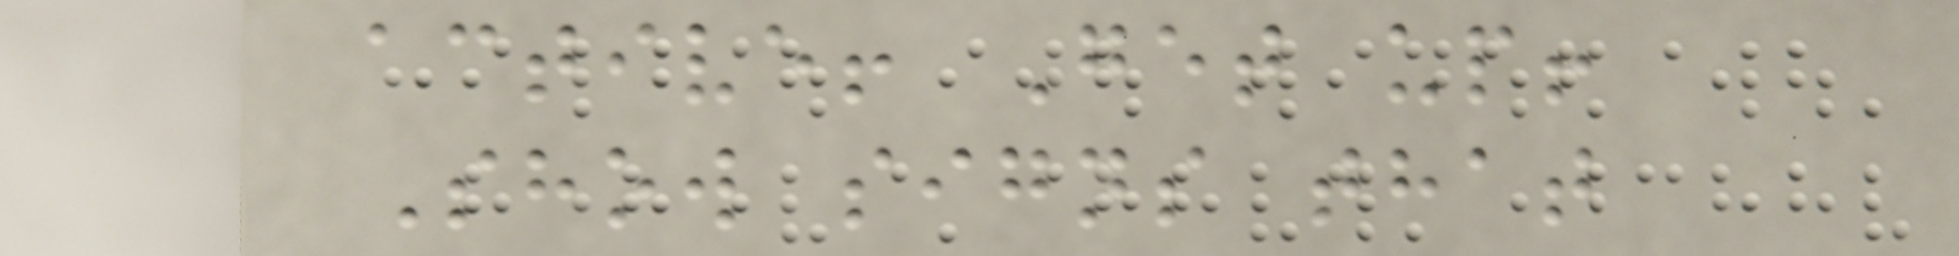active! Get up!
Show signs that
